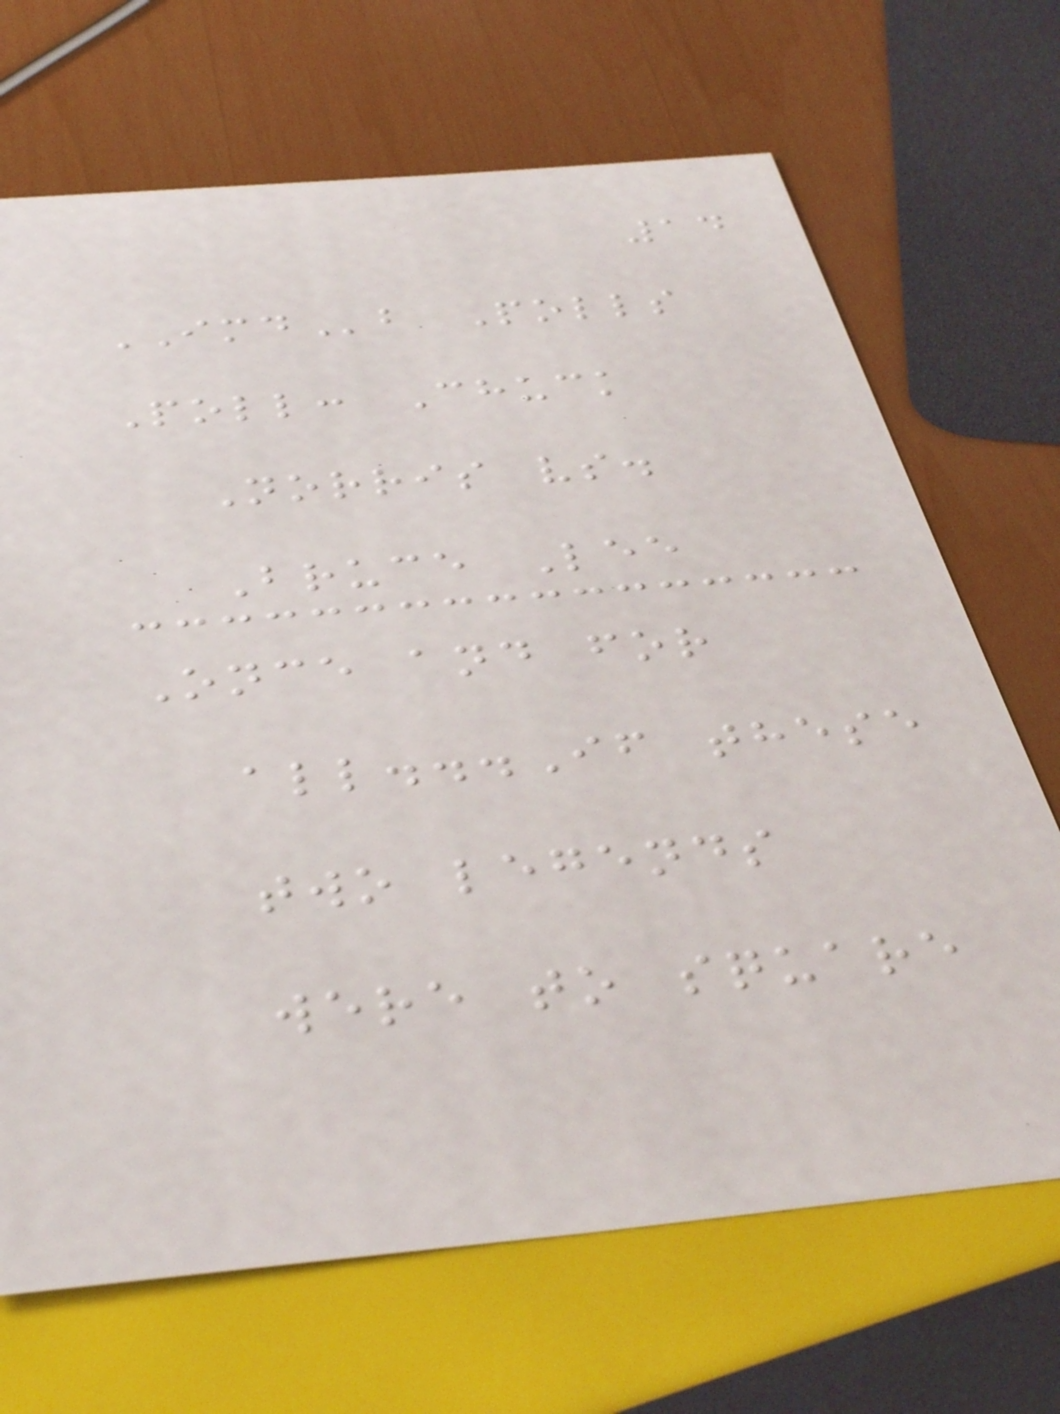14
IMDb Polls
Poll: Chuck
Norris vs.
Bruce Lee
Once and for
all...If these
two legends
were to square
